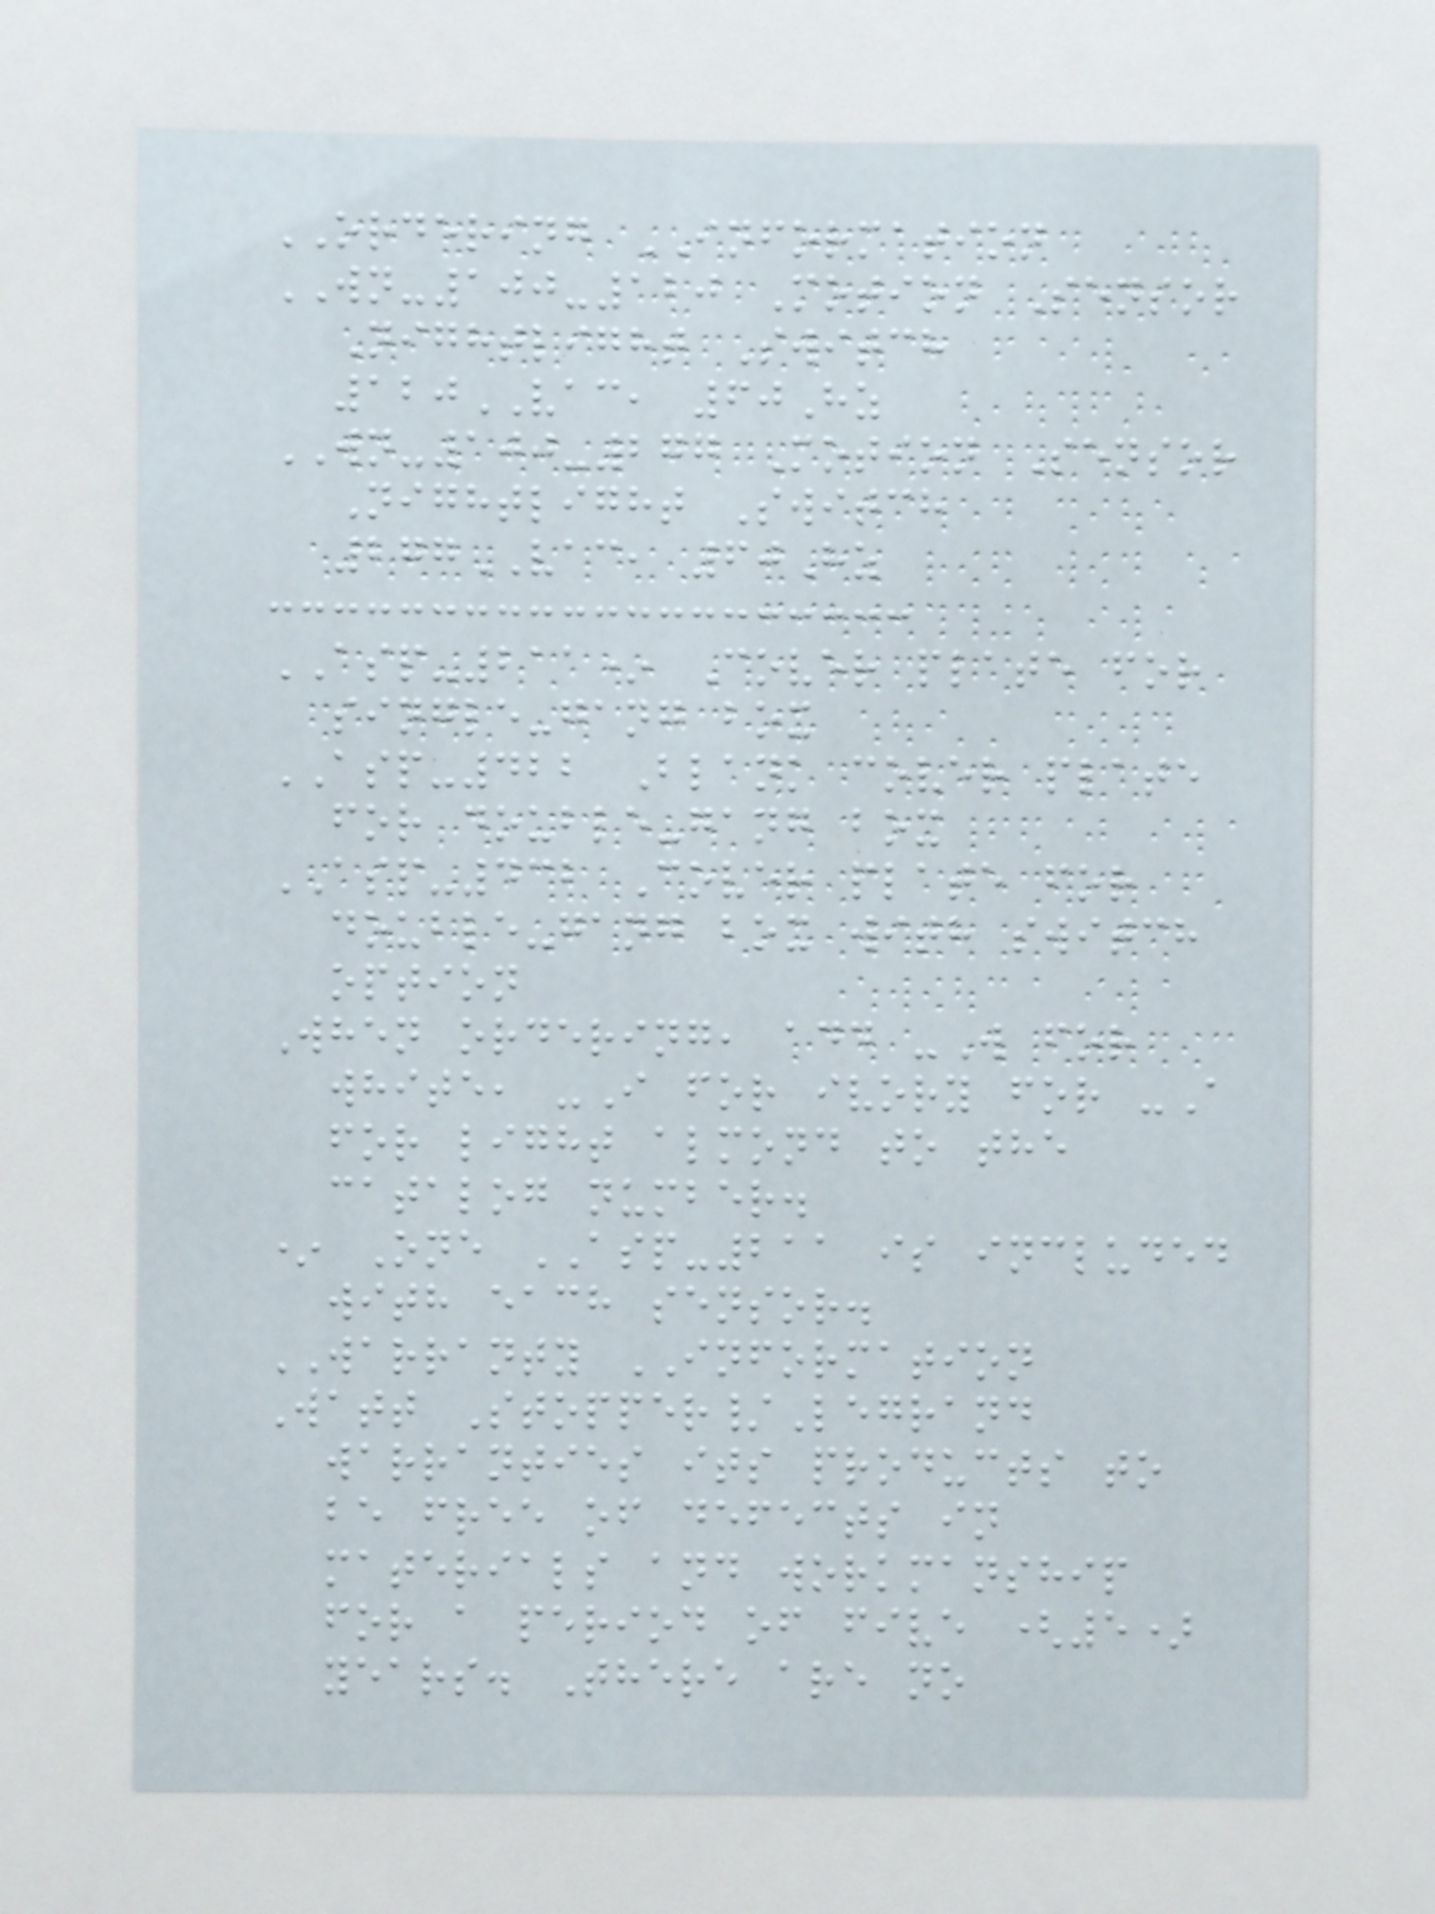ORDERING INFORMATION
WN-100-120 Motion Sensor
Nightlight Switch
120VAC, 60Hz
WN-100-277 Motion Sensor
Nightlight Switch
277VAC, 60Hz
ASP-211* Cover plate for
single-gang box
ASP-422 Blank cover plate
for double-gang box
ASP-432 Cover plate for
double-gang box with switch
option
When ordering, add -W for
white, -I for ivory for -A
for light almond to the
catalog number.
* One ASP-211 is included
with each sensor.
WARRANTY INFORMATION
Watt Stopper/Legrand
warranties its products to
be free of defects in
materials and workmanship
for a period of five (5)
years. There are no
